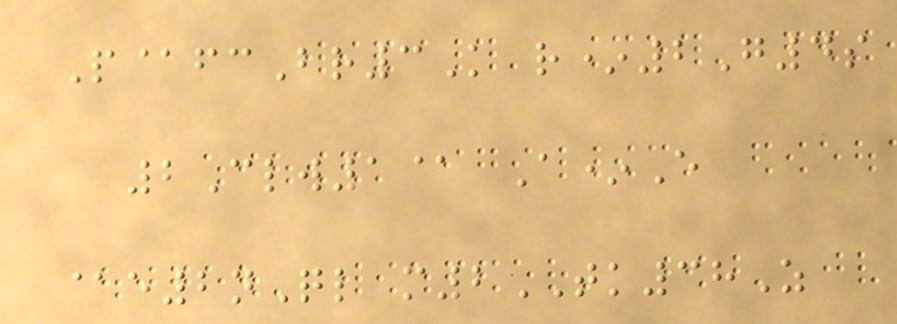P@fcBr3K r*2G4s
2Clw1@ A*E
@e2nQl m2TK38Z
